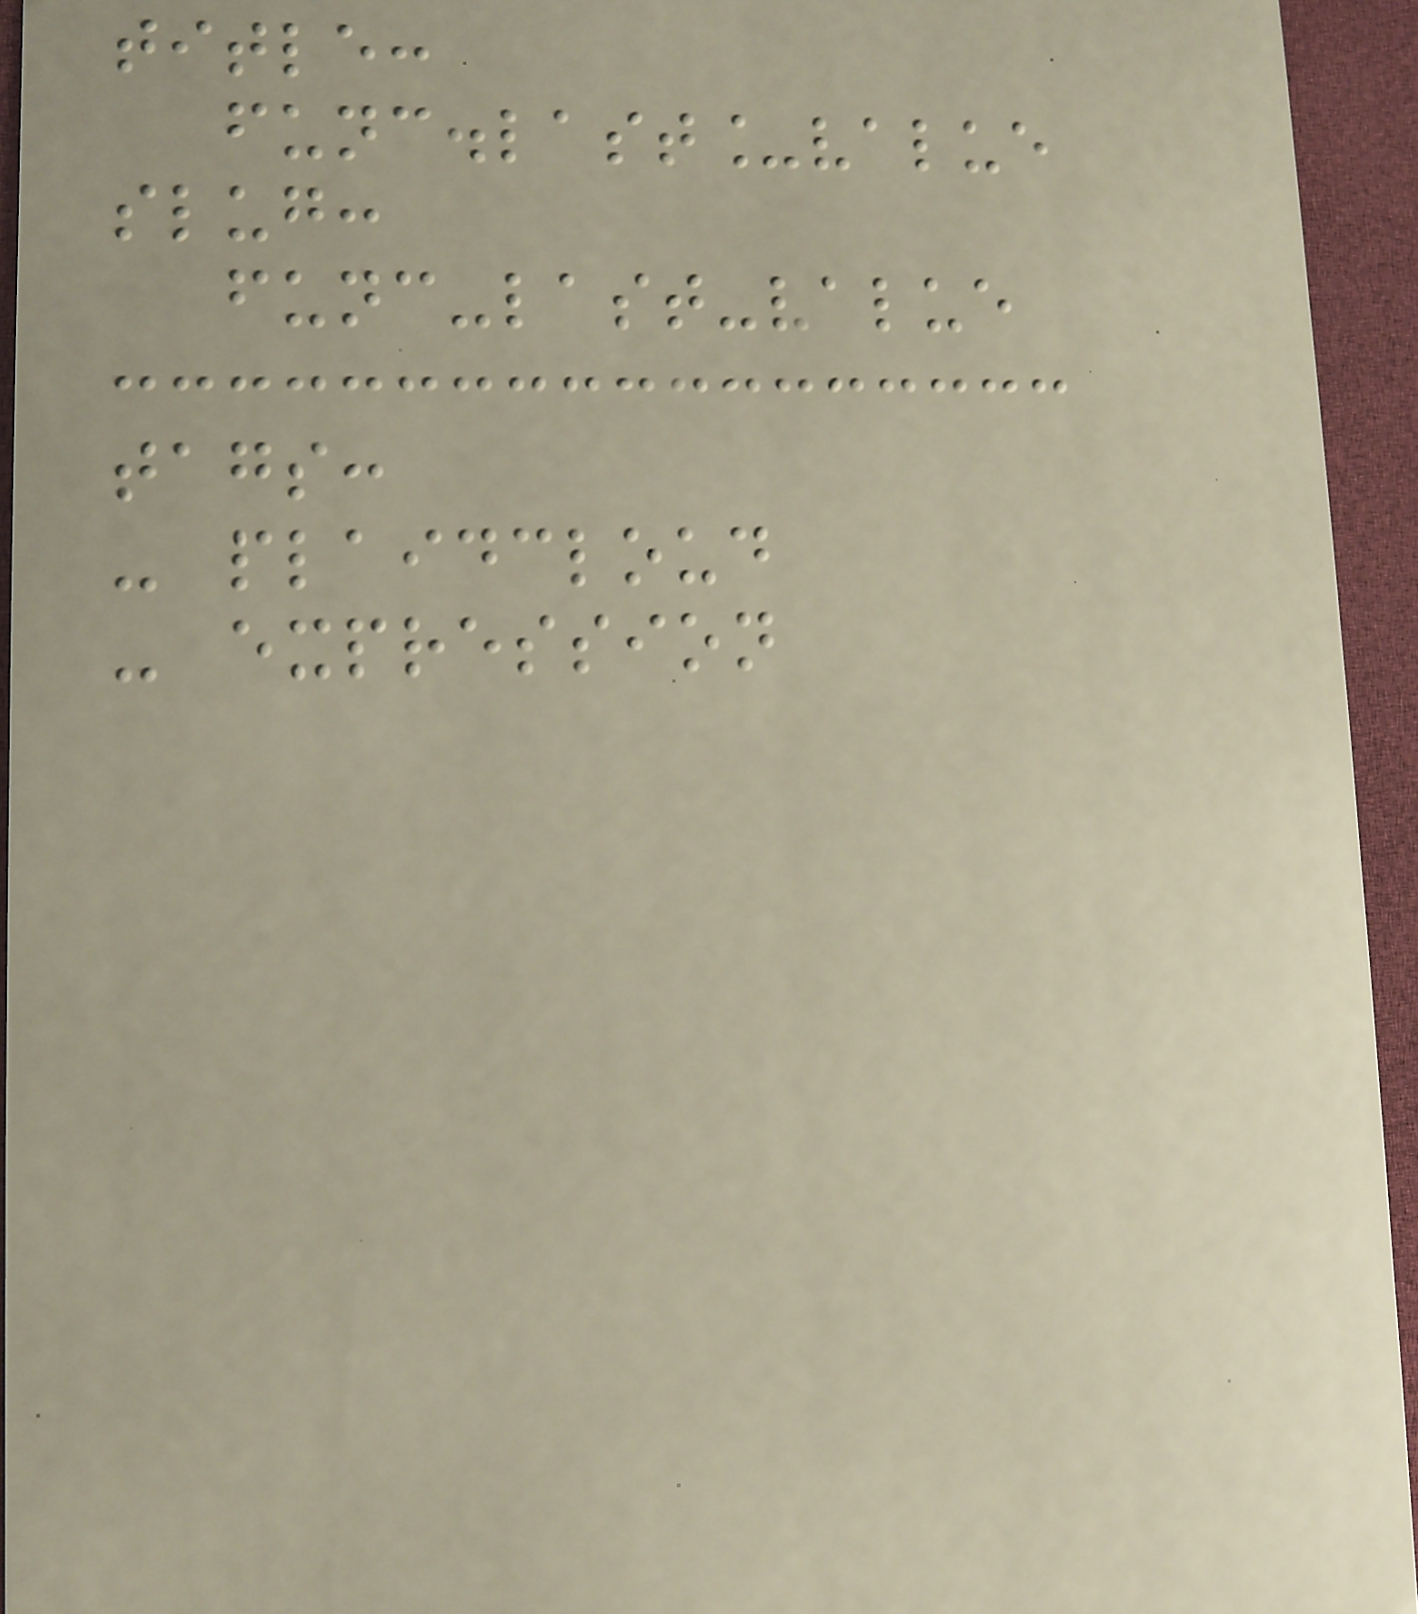title:
func.last_value
slug:
func-last-value
tags:
- plaidcloud
- expression
